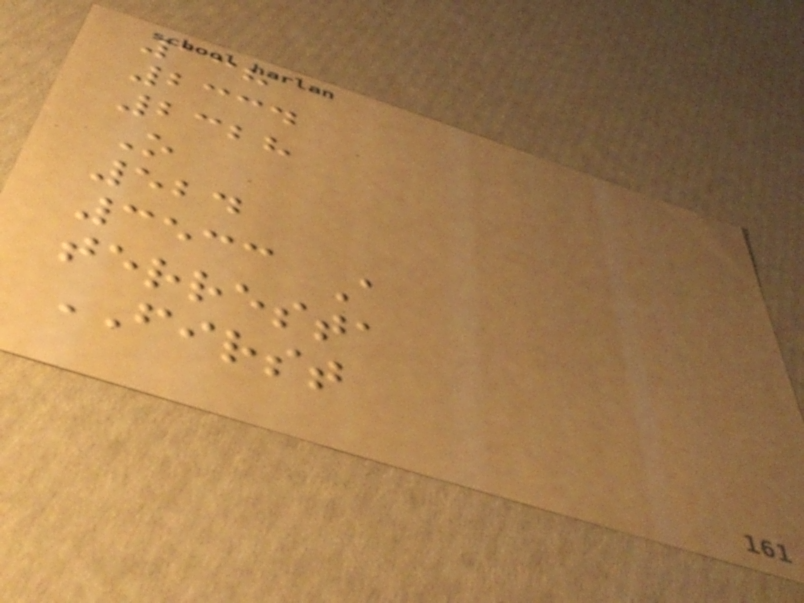138
2334
2328
O
524
3533 A
terresta
FIRST
